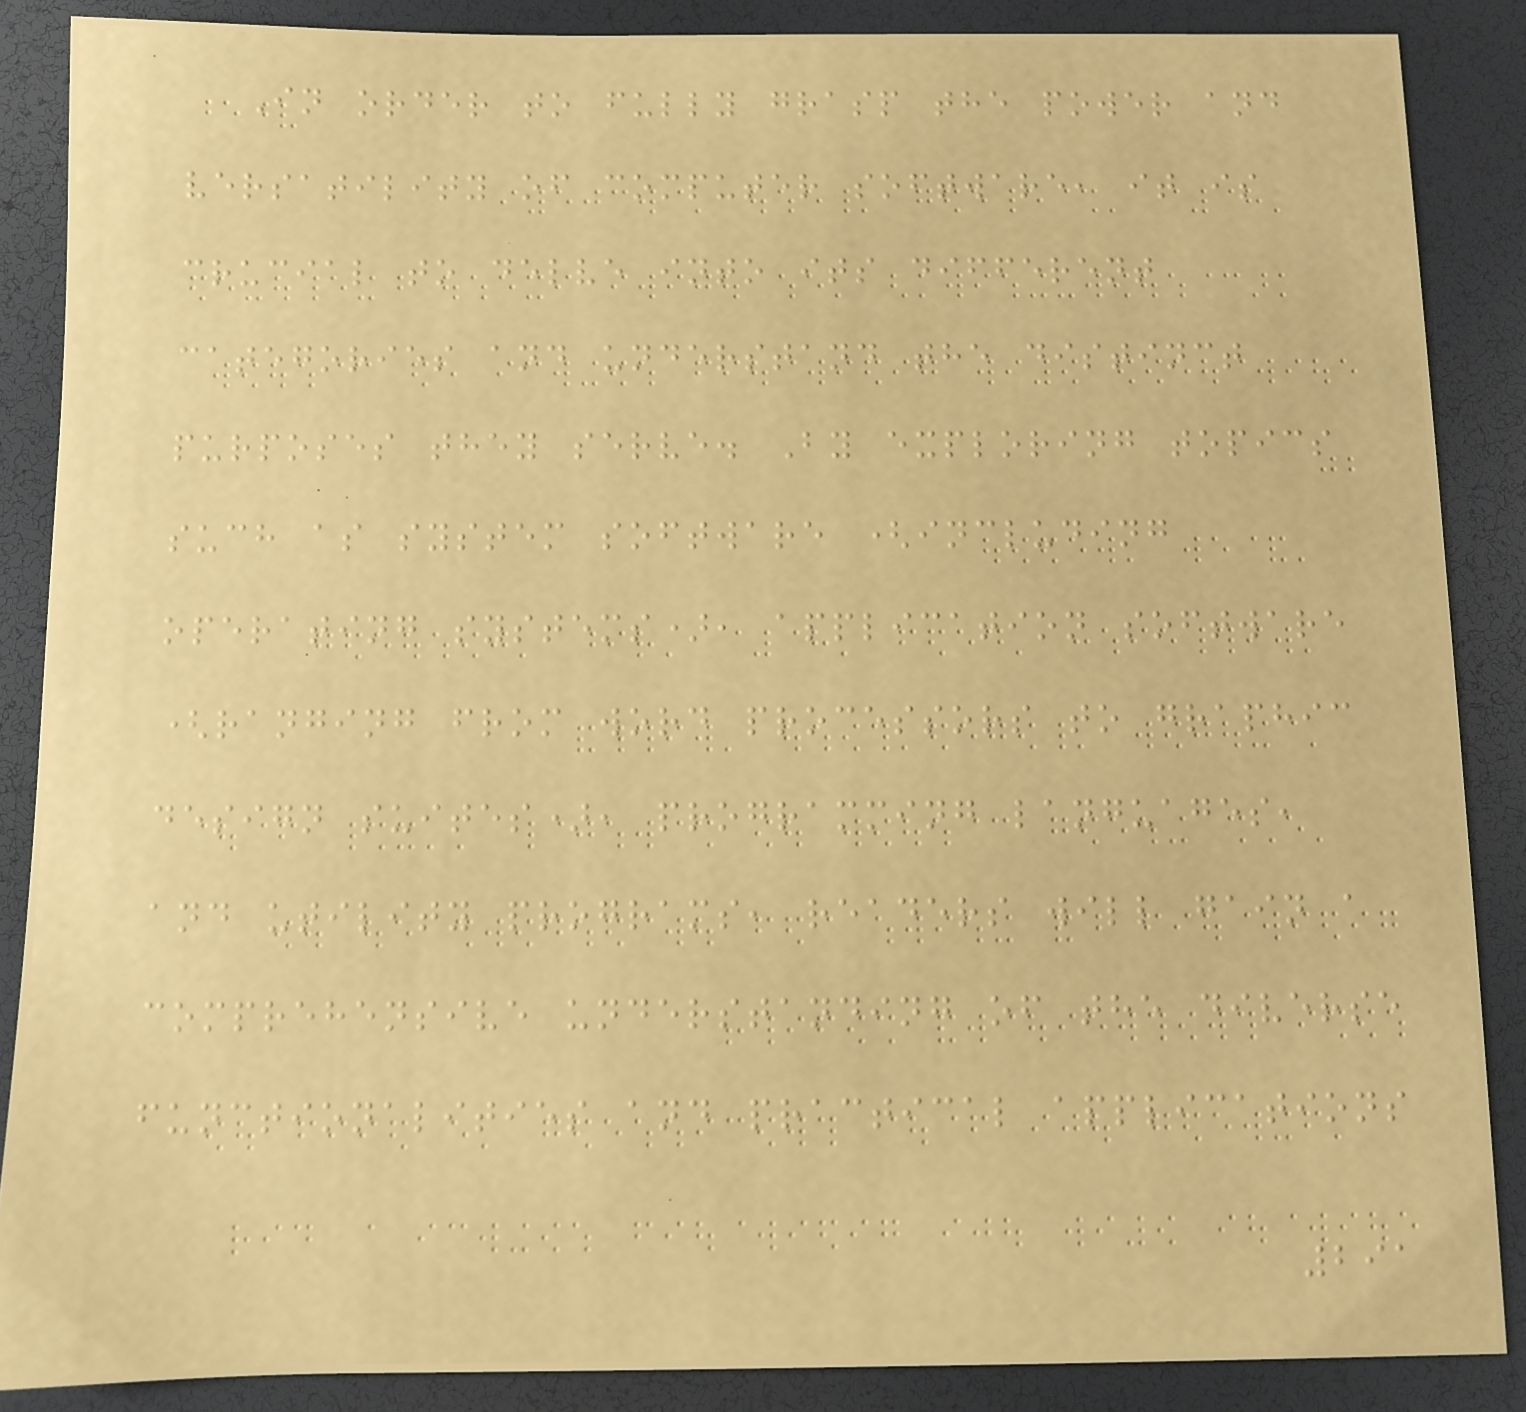In order to fully grasp the power and
versatility of computer software, it is
crucial to delve into its different
categories and understand the distinct
purposes they serve. By exploring topics
such as system software (including
operating systems), application software
(ranging from word processors to graphic
design suites), programming languages,
and utility programs, readers will gain a
comprehensive understanding of the diverse
functionalities and practical applications
291
